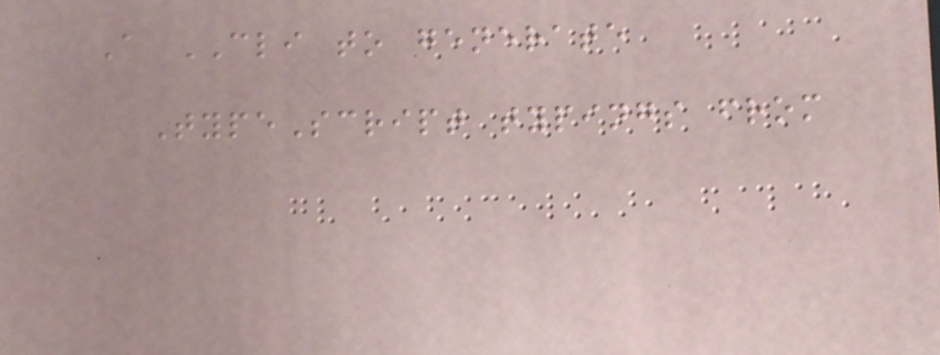A CLI to generate
TypeScript typings from
